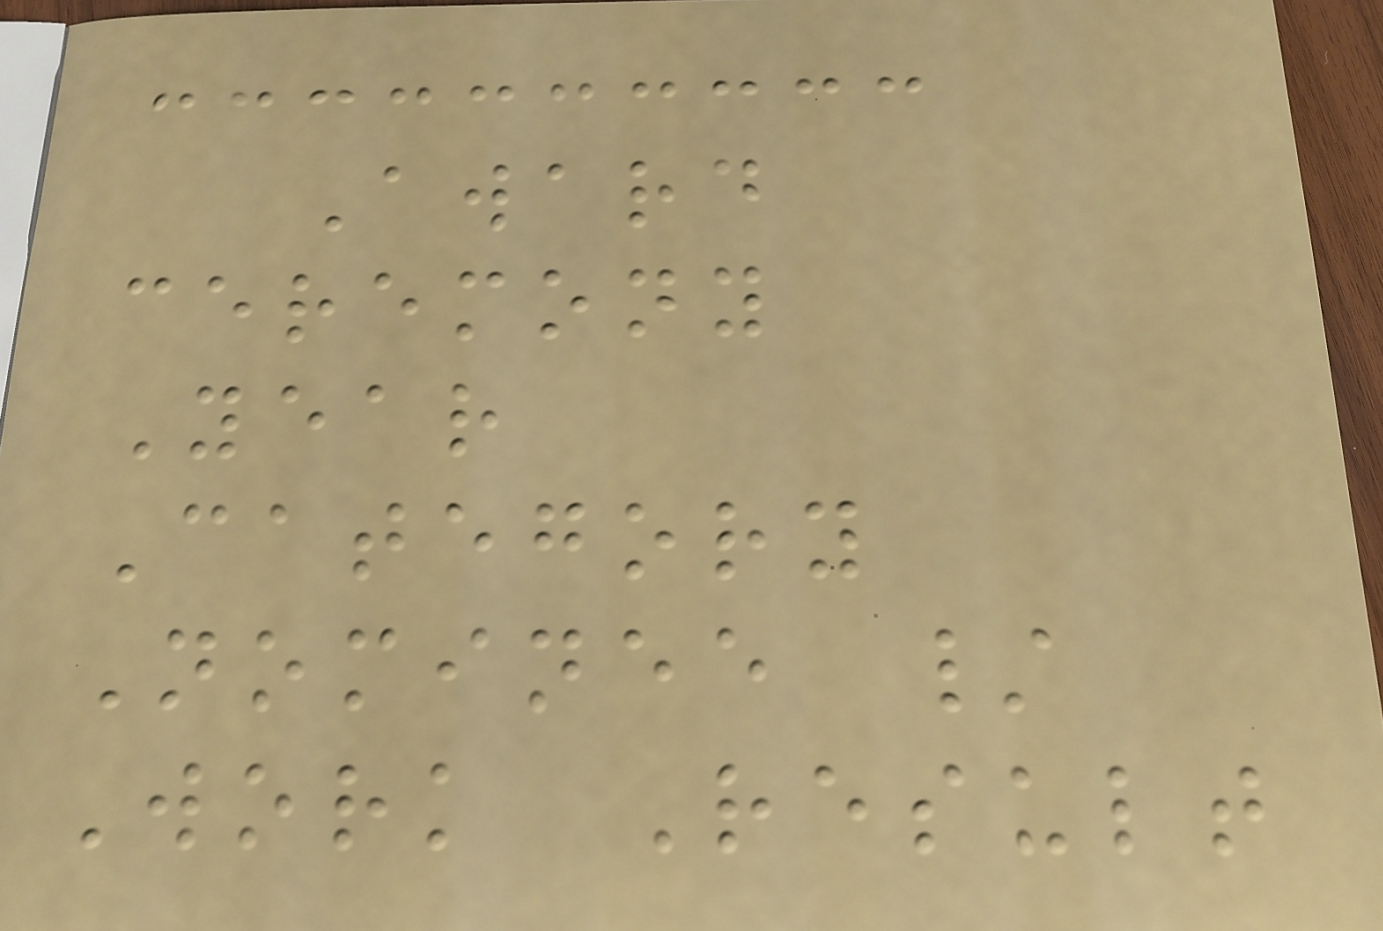Award
ceremony
Year
Category
Nominee /
Work Result
